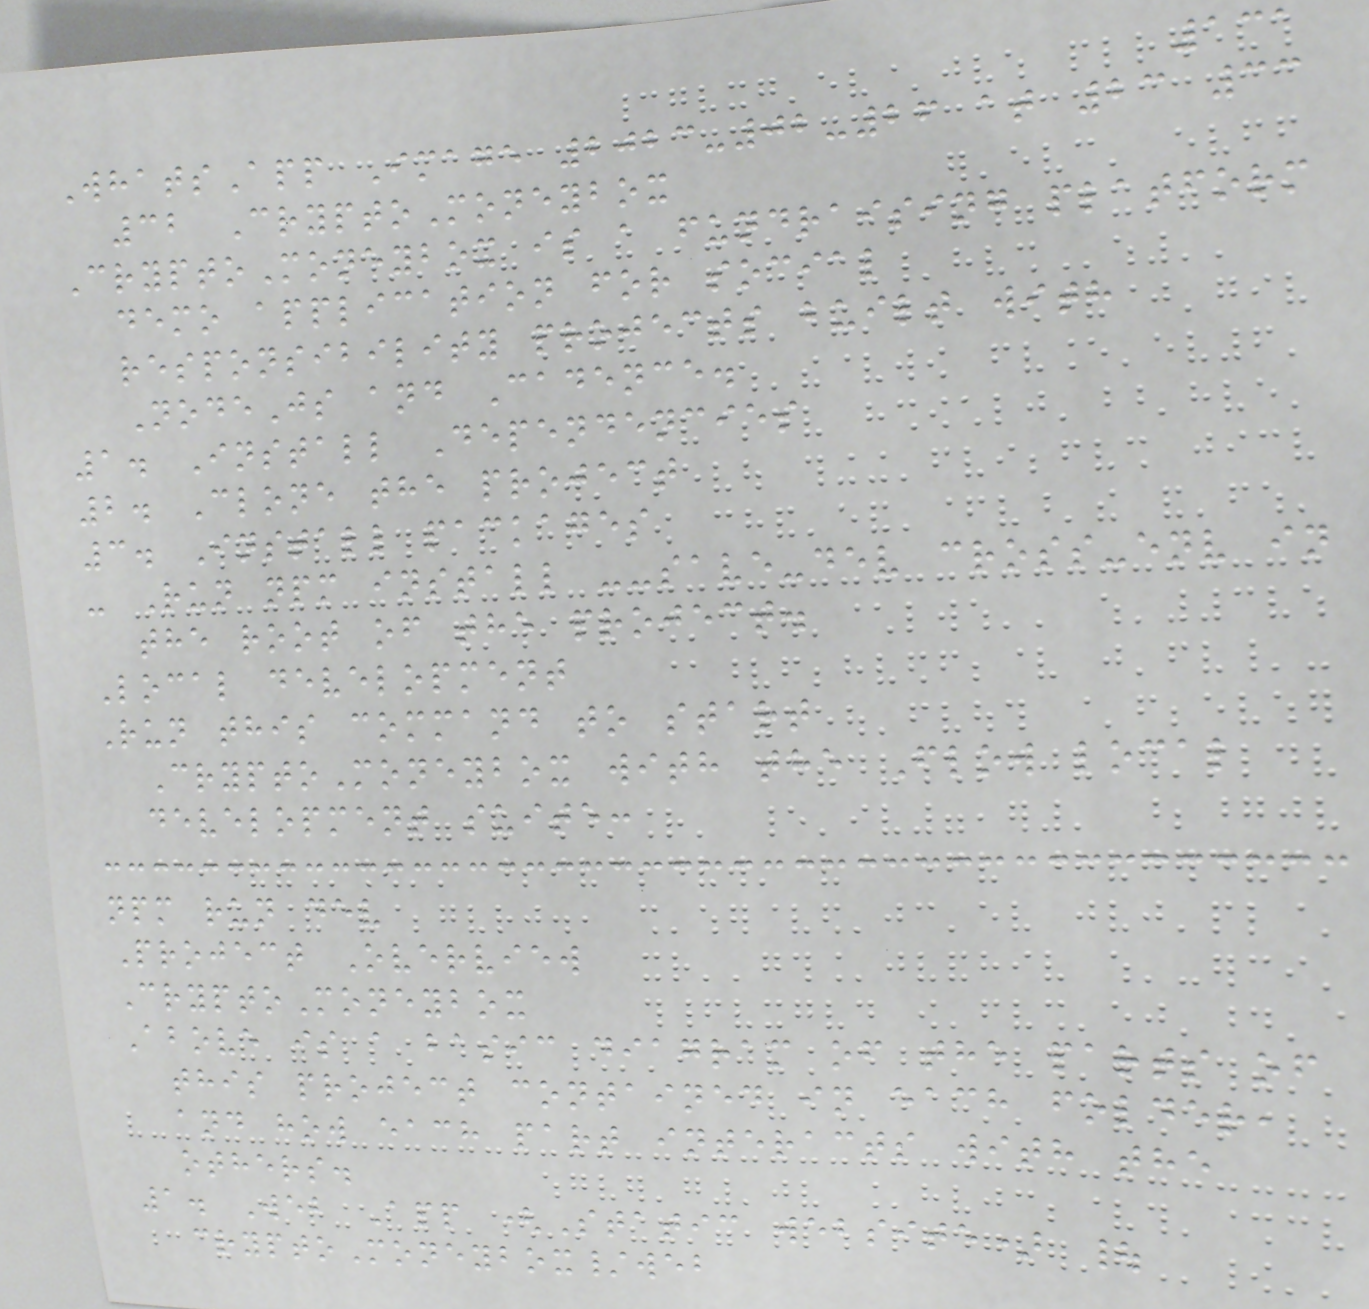131
WhatsApp Image 2023-02-26 at 23 33
32 CryptoMoneybox
CryptoMoneybox is a fundraising platform
demo application for social
responsibility projects built with
NodeJs and Cadence.
1. Install Dependencies
2. Clone the project
3. Install packages
- Run npm install --save-dev cross-env in
the root of the project.
Local development
Run this command to start
CryptoMoneybox with the Flow local
development suite:
npm run dev
Project Overview
CryptoMoneybox
Above is a basic diagram of the parts of
this project contained in each folder,
and how each part interacts with the
others.
1. Web App (Static website) |
cryptoMoneybox/web
